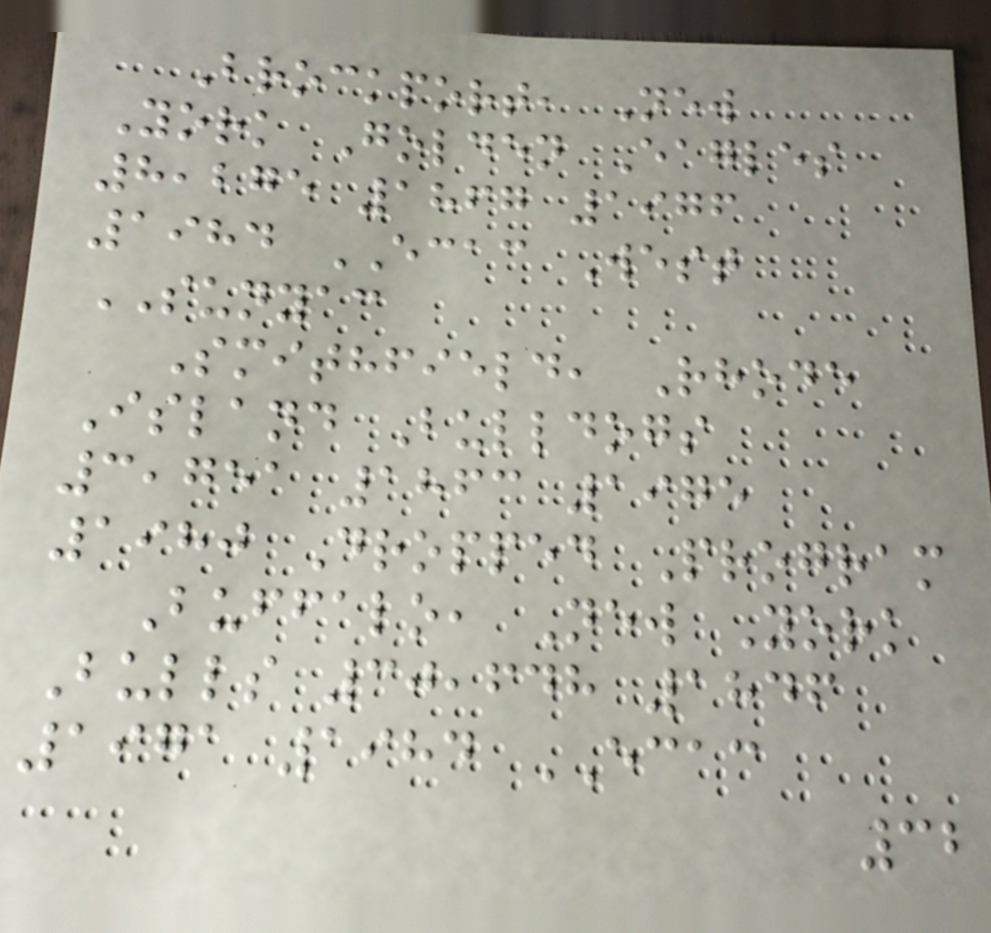Brockport, New
York Golden Eagles
8,275 1867 1976
1984 ECAC West
SUNYAC
Smithfield, Rhode
Island Bulldogs
3,751 1863 1975
1980 Dropped Program
Buffalo, New York
Bulls 30,648 1846
1971 1984 ECAC
32
